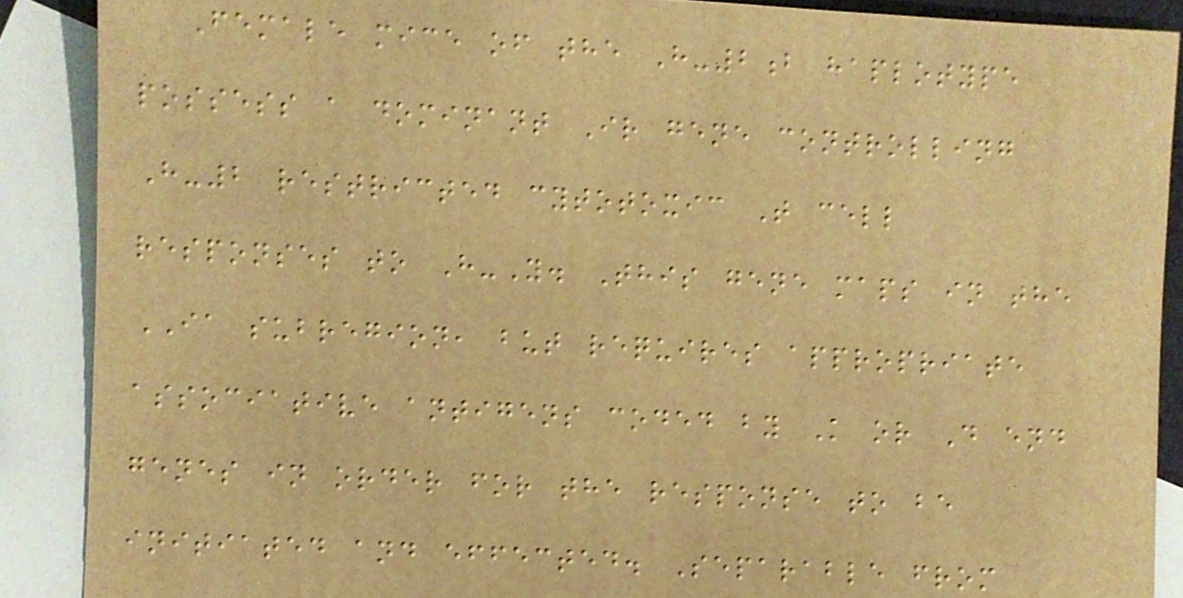Female mice of the H-2b haplotype
possess a dominant Ir gene controlling
H-2 restricted cytotoxic T cell
responses to H-Y. This gene maps in the
IA subregion, but requires appropriate
associative antigens coded by K or D end
genes in order for the response to be
initiated and effected. Separable from
